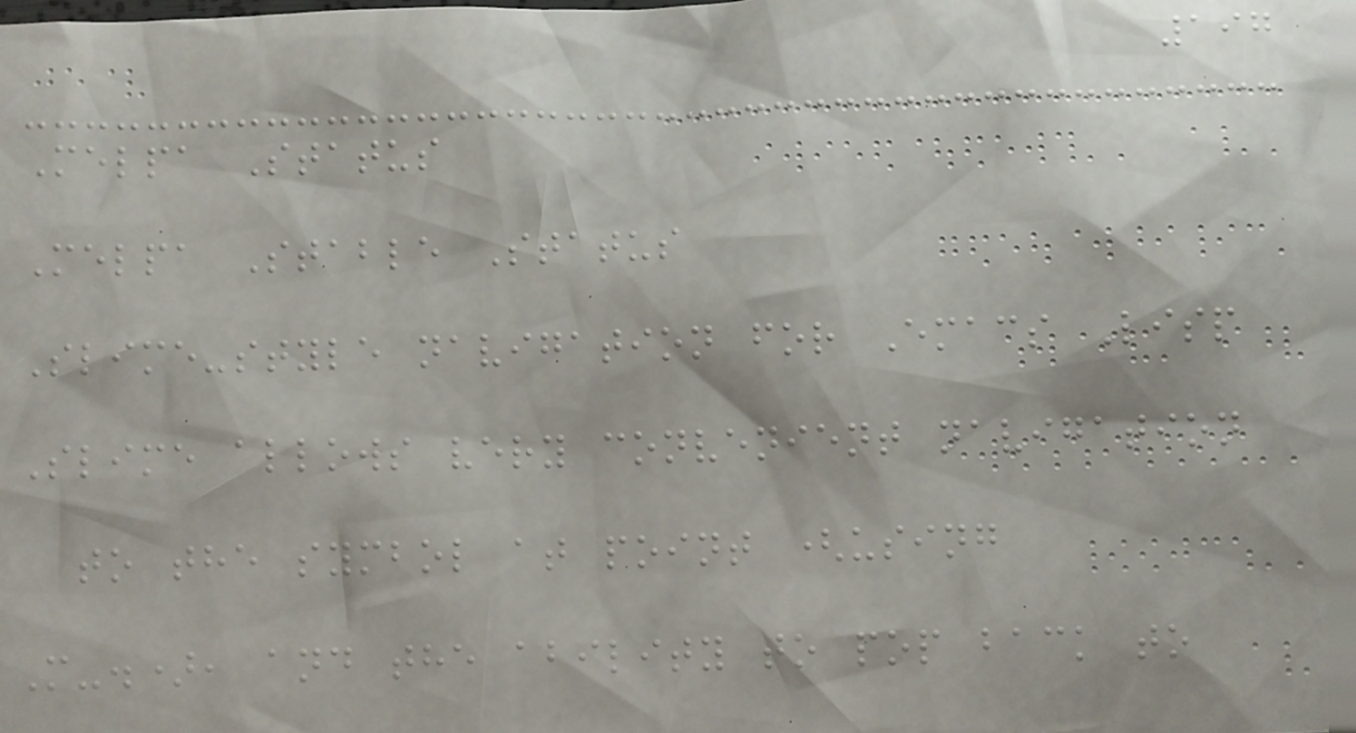197
Melpa Status
Melpa Stable Status
Slime-style navigation for Emacs Lisp
Slime allows very convenient navigation
to the symbol at point (using
M-.), and the ability to pop back to
